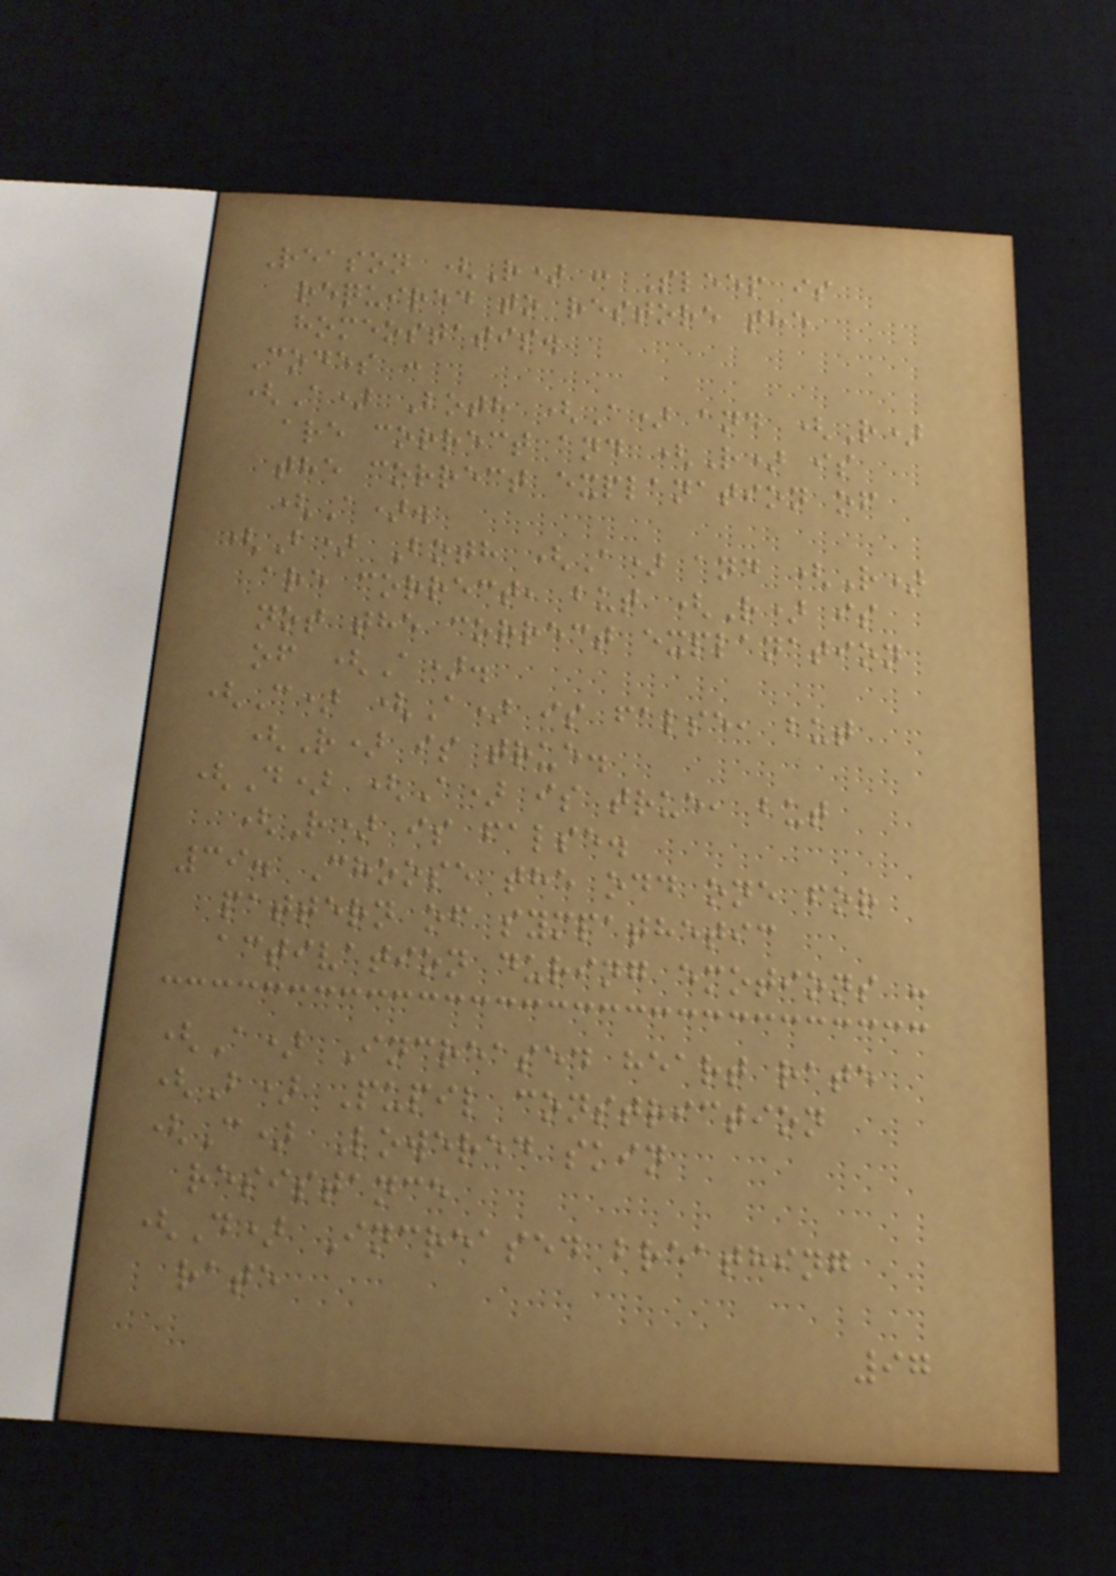Reason (R) : Sleep is
required to restore the
homeostatis.
Codes :
(A) Both (A) and (R)
are correct and (R) is
the correct explanation of
(A).
(B) Both (A) and (R)
are correct, but (R) is
not the correct explanation
of (A).
(C) (A) is false, but
(R) is true.
(D) (A) is true, but
(R) is false.
39. Choose the odd one for
pattern of sympathetic
activation during emotions :
(A) Increased heart rate
(B) Pupil constriction
(C) Lowered skin
resistance
(D) Increased breathing
rate
97
